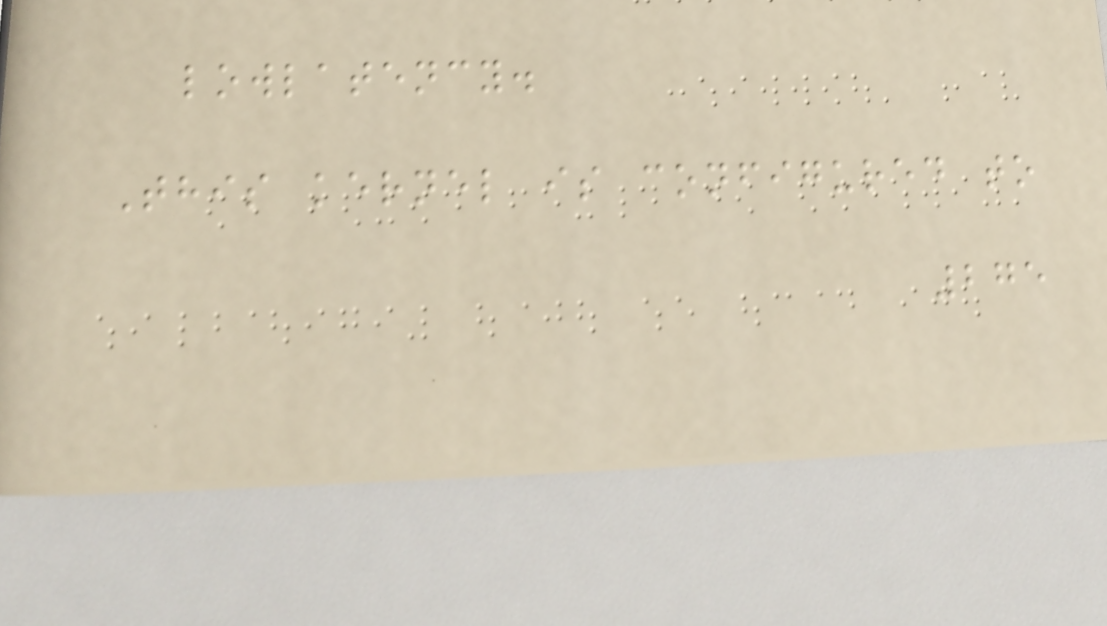lowlatency.
This kernel is configured to
275
